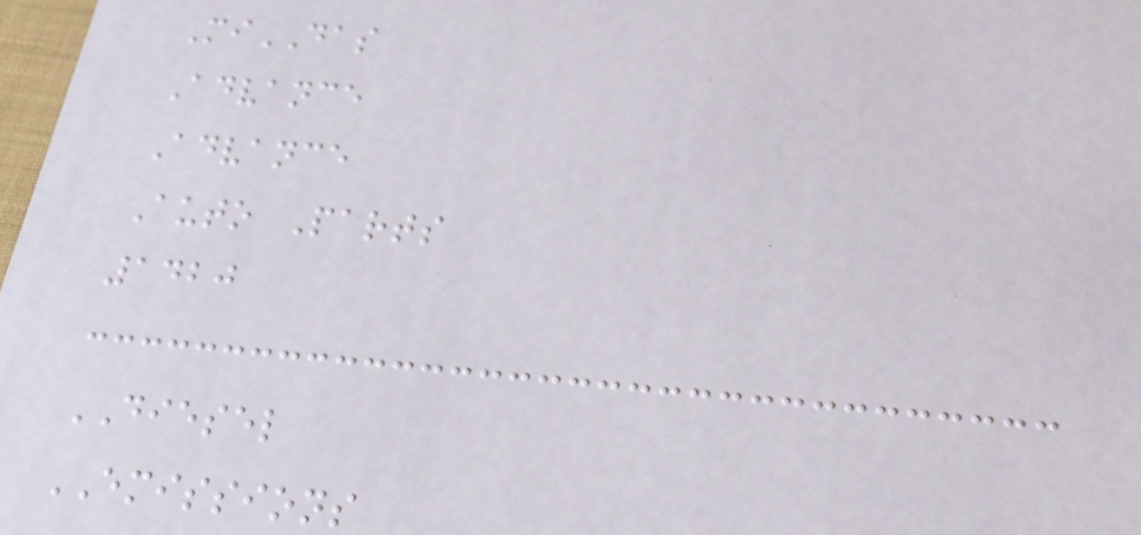MiDAS
Advance
Advance
Auto Parts
1420
DIESEL
EMISSIONS
